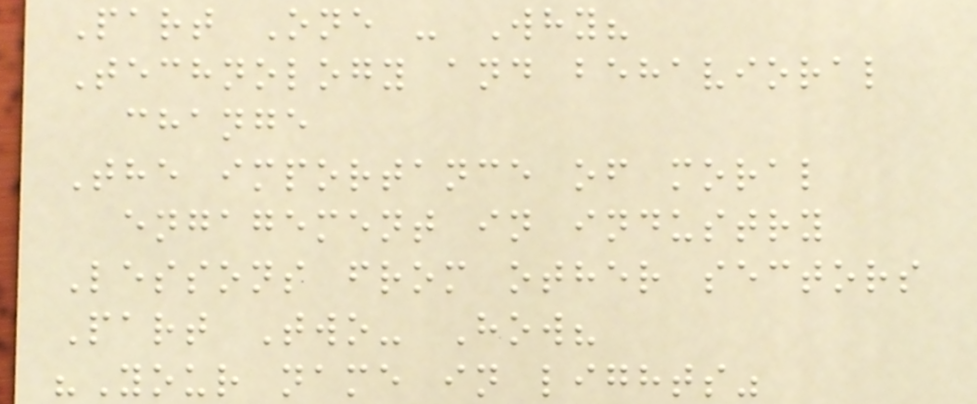Part One - Why?
Technology and behavioral
change
The importance of moral
engagement in industry
Lessons from other sectors
Part Two- How?
"Your name in lights"
